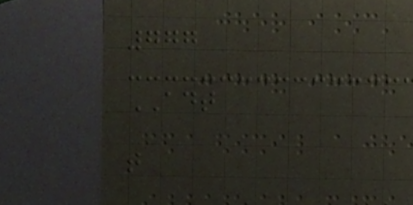777
ADT
t
